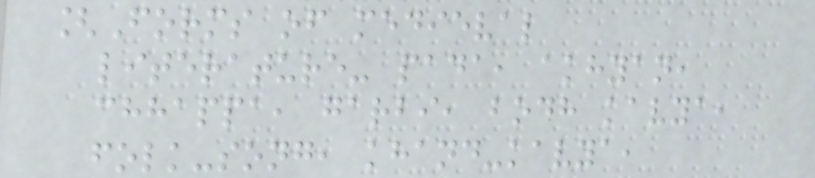[Forms of medieval
literature- pada, akhyan,
chhappa, garbi, bodh kavya,
folk-song, khand-kavya,
